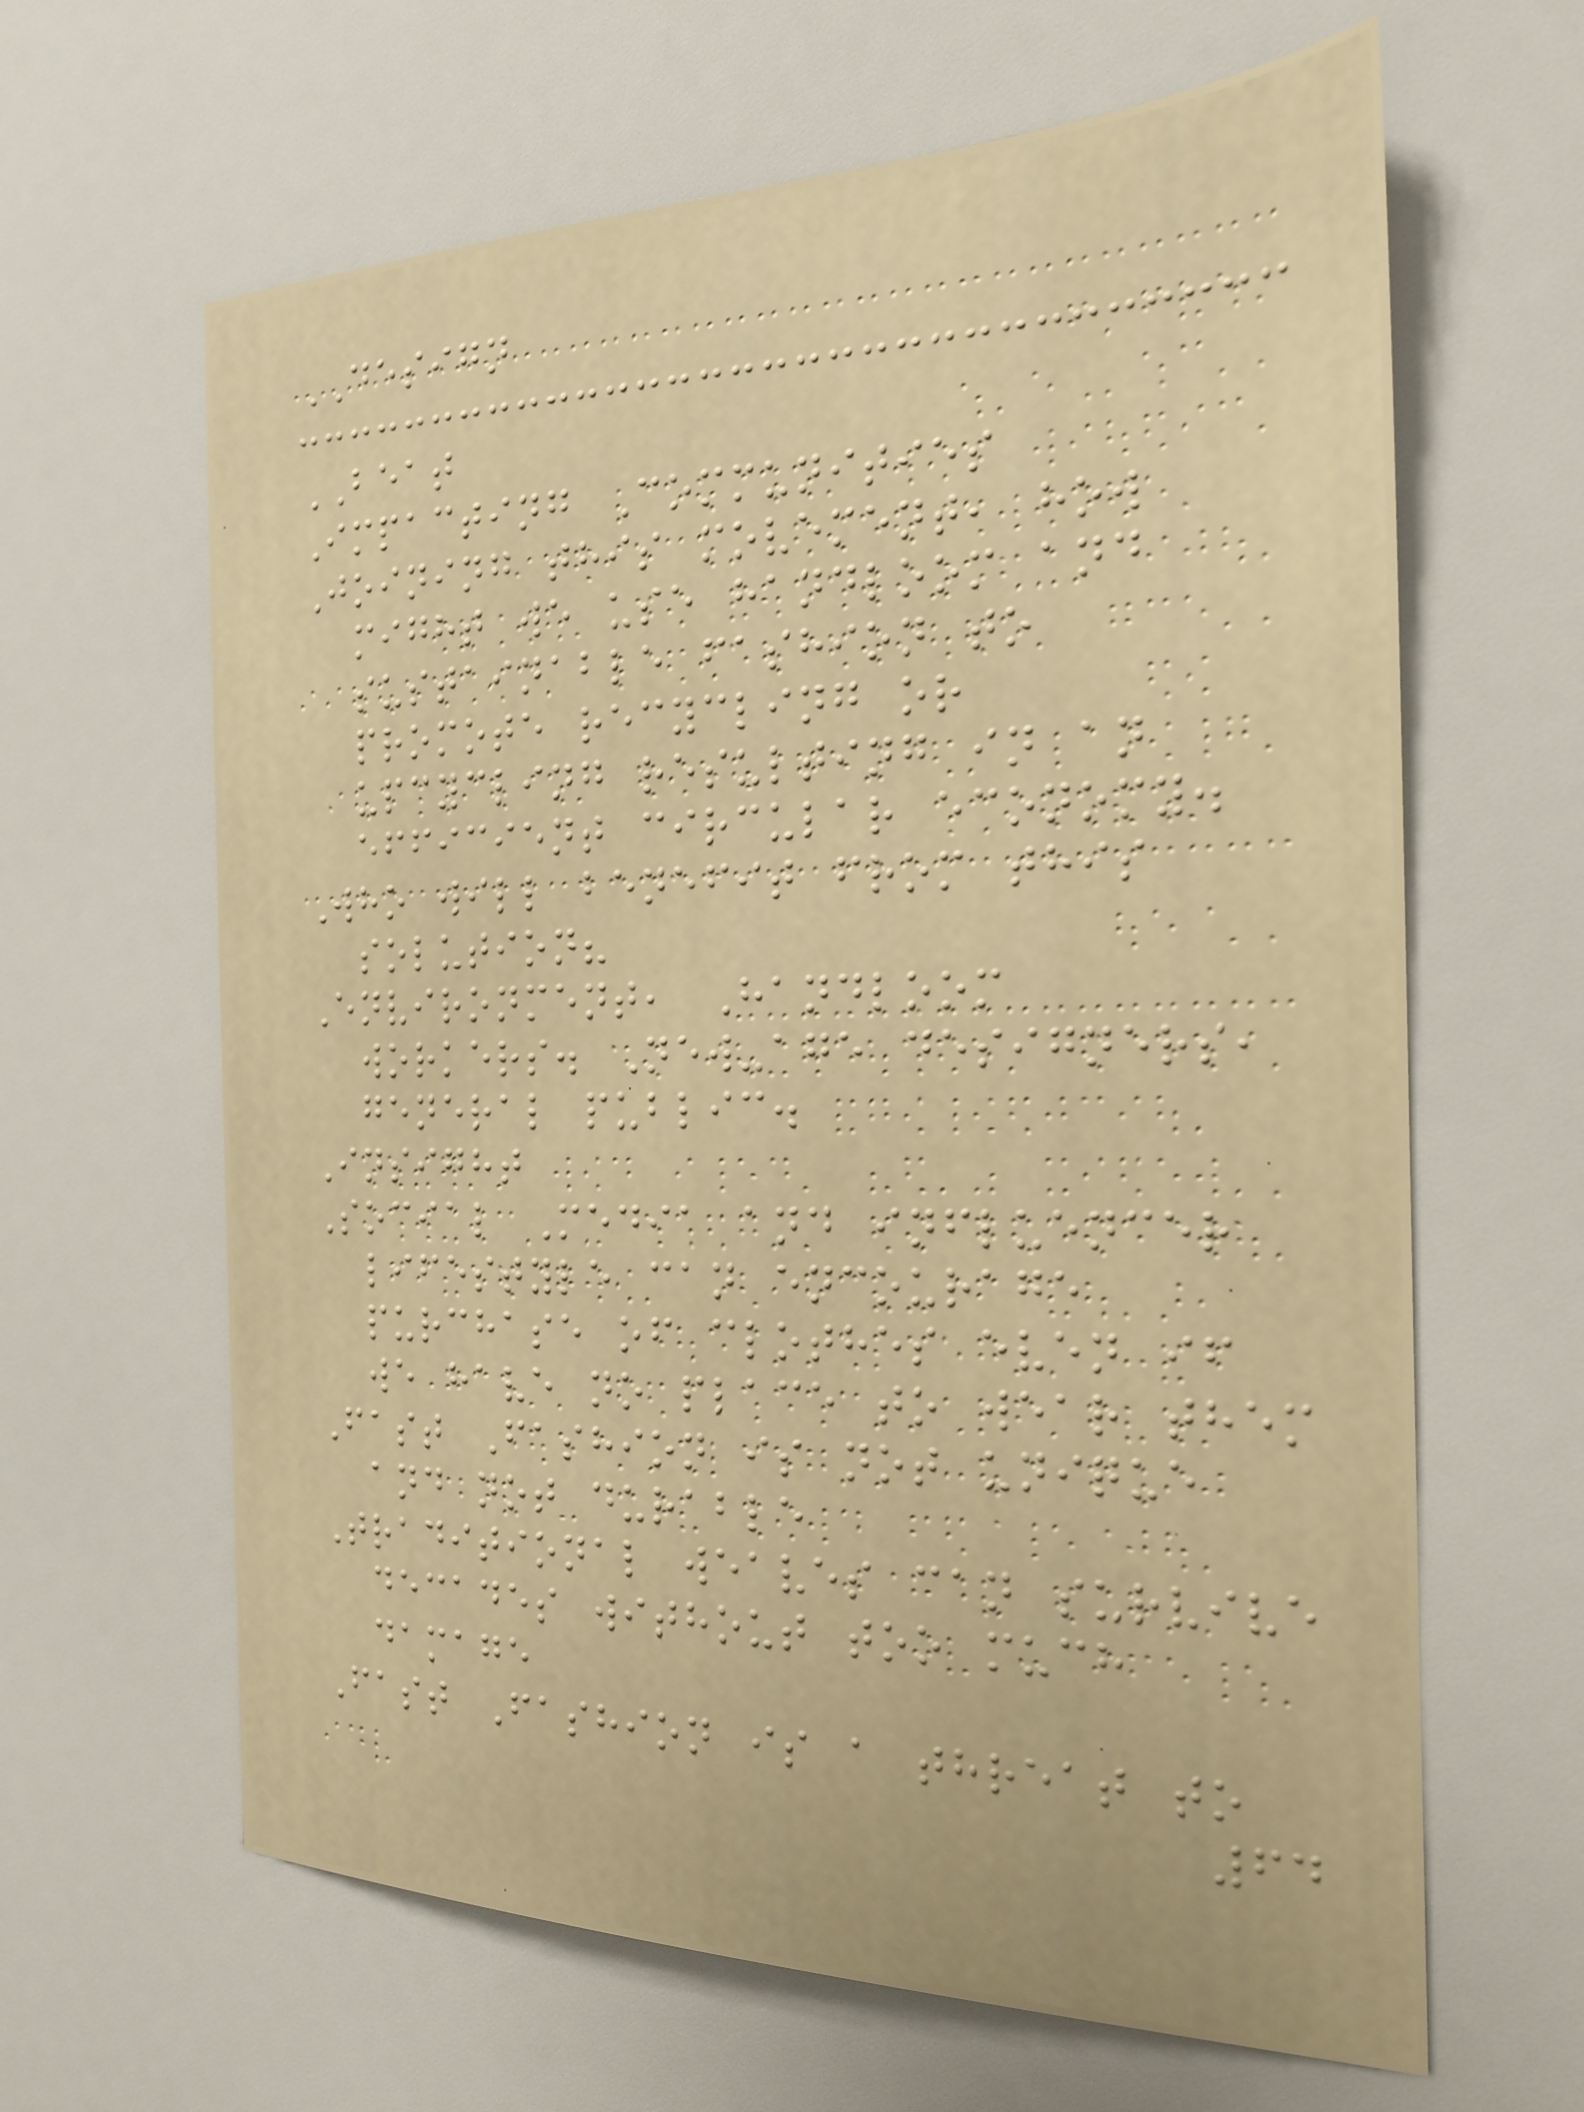DESIGN
BEAT
Impacting Communities
Joining this movement, how
might we use handloom and
sustainable fashion to
promote recycling or
upcycling resulting in an
efficient circular economy.
Who will benefit from this
solution?
Environment, Handloom
workers. New-age designers,
general public.
Insight
Social Media and influencer
lifestyle can encourage
purchase of clothes even if
we have no place to wear them
Fast Fashion is not unique
and not durable
Traditional weaves can survive
decades without too much
damage
Fast Fashion is a threat to
64
